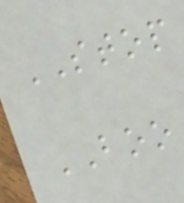STOP
BOO
